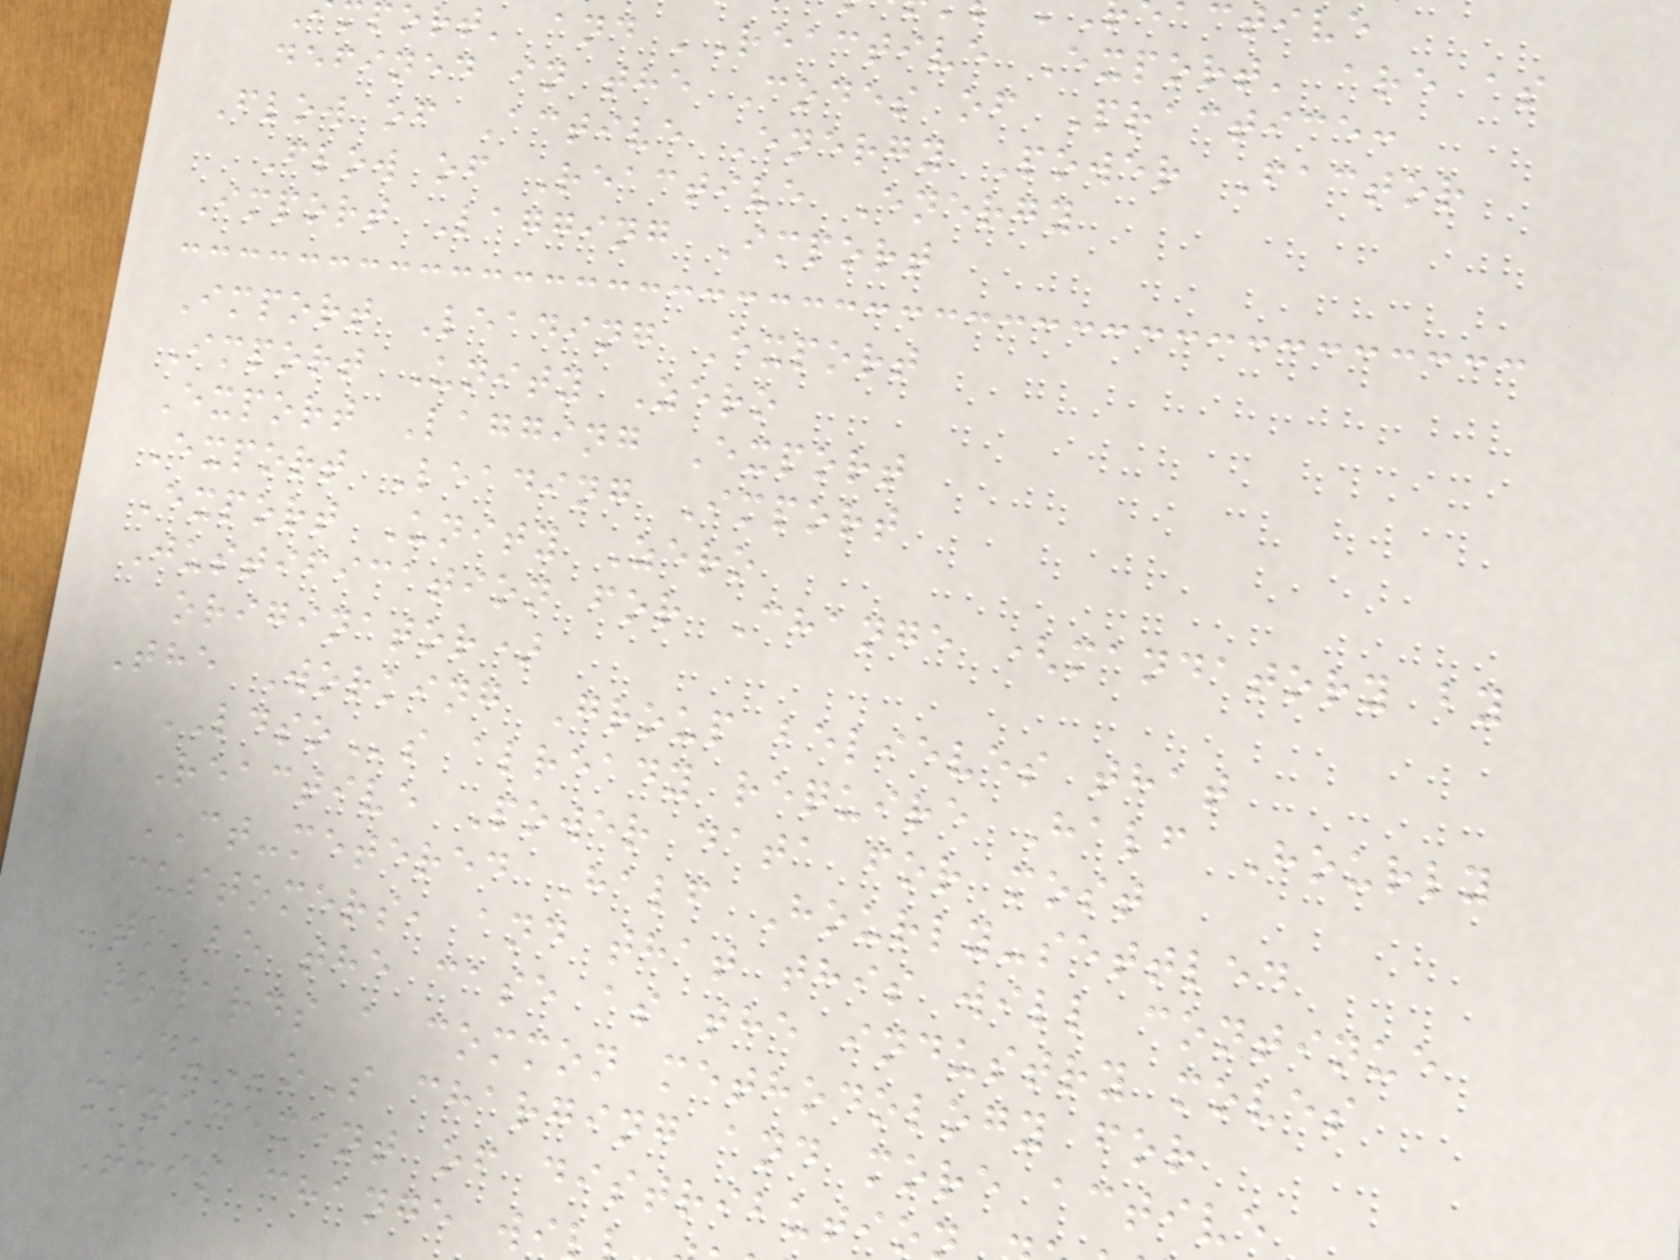port' and 'Reactive Export' are as
defined in the Codes of Practice:
Flow of Active Energy Power Factor
Flow of Reactive Energy
Import Lagging Import
Import Leading Export
Import Unity Zero
Export Lagging Export
Export Leading Import
Export Unity Zero
Justification for Change (mandatory by
originator)
The Working Group believes that
LDSOs already require Half Hourly
Reactive Power data for most
CT-metered Half Hourly-settled
customers, and that this will continue
to be the case as the industry moves
towards a common methodology for
DUoS charging and more active
management of distributio
This change wi
